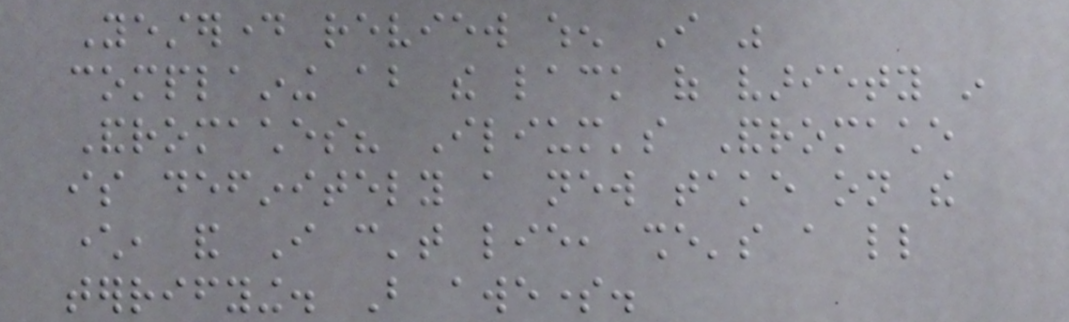Yesterday review when I was
complaining about the lack of variety in
Andromaches? Ilium's Andromache
is definitely a new take on the
character, and I can't lie, she's a little
terrifying. But awesome.
